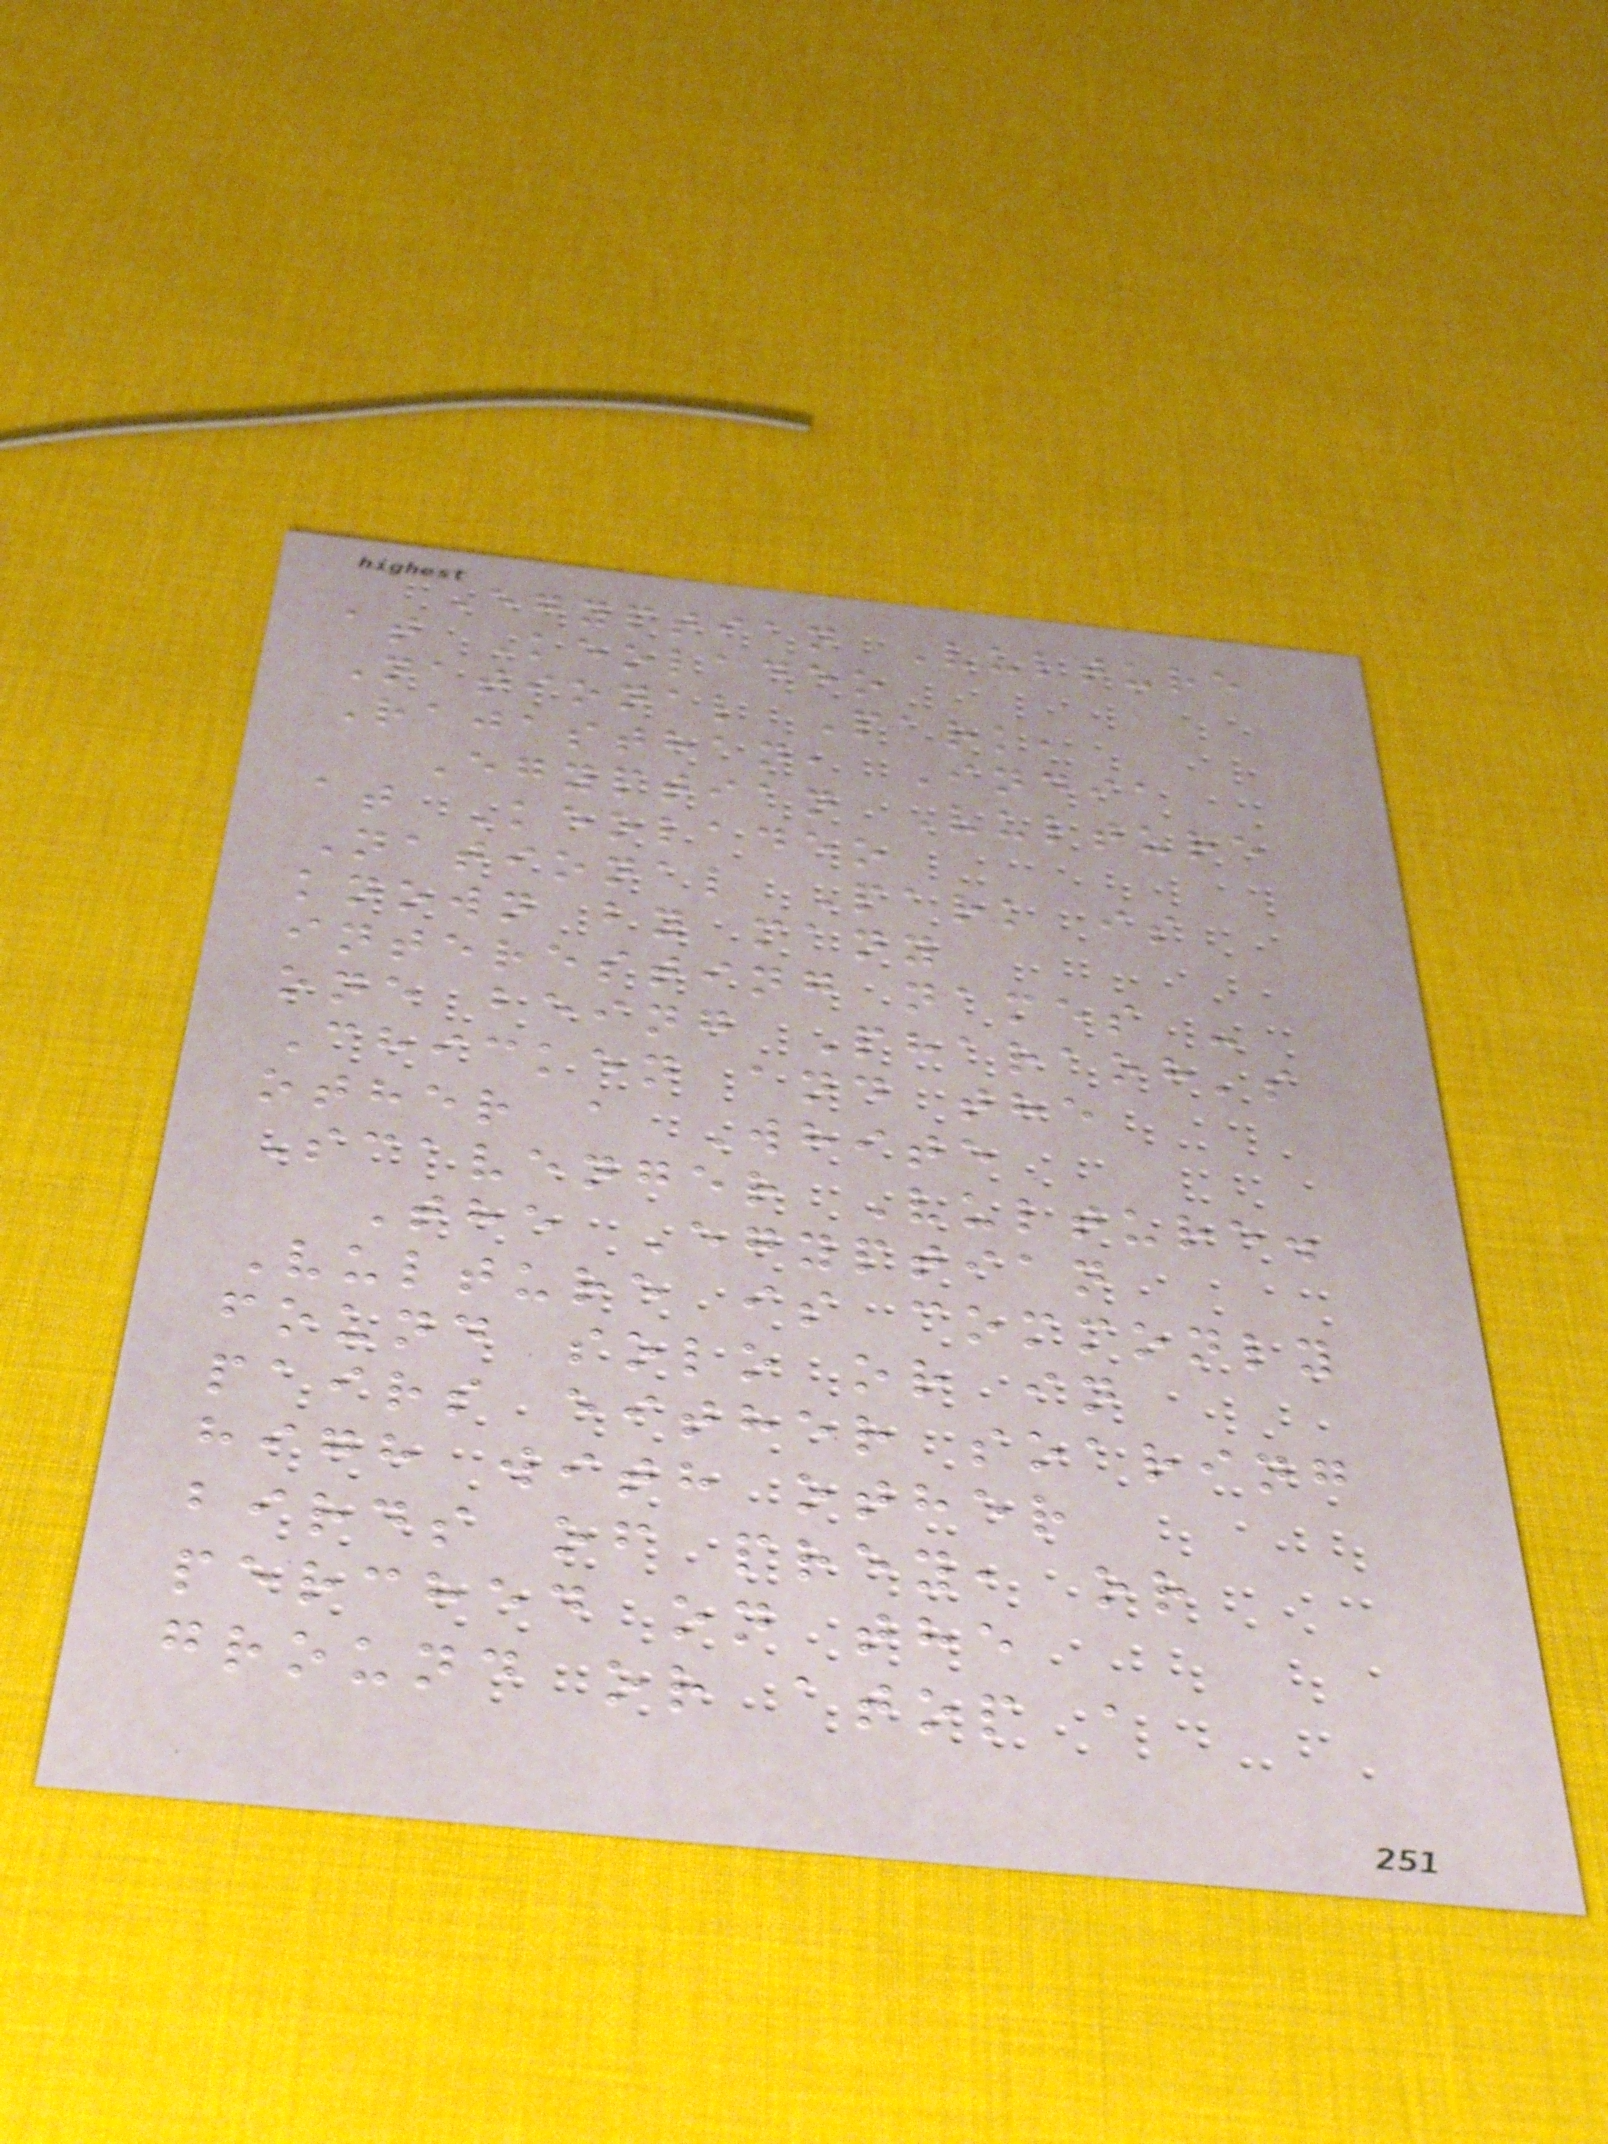Egyptian Vulture
at Keoladeo
National Park,
Rajasthan, India
Egyptian Vulture
at Keoladeo
National Park is
known by many
interesting names -
one being Pharaoh's
Chicken and the
other a White
Scavenger Vulture.
The Egyptian
Vulture is commonly
found solo or in
pairs either soaring
high with other
birds of prey, or
perched on the
ground or atop a
